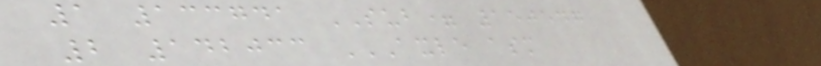1 133741 SUB= 150547
2 142033 AXLE ASM
